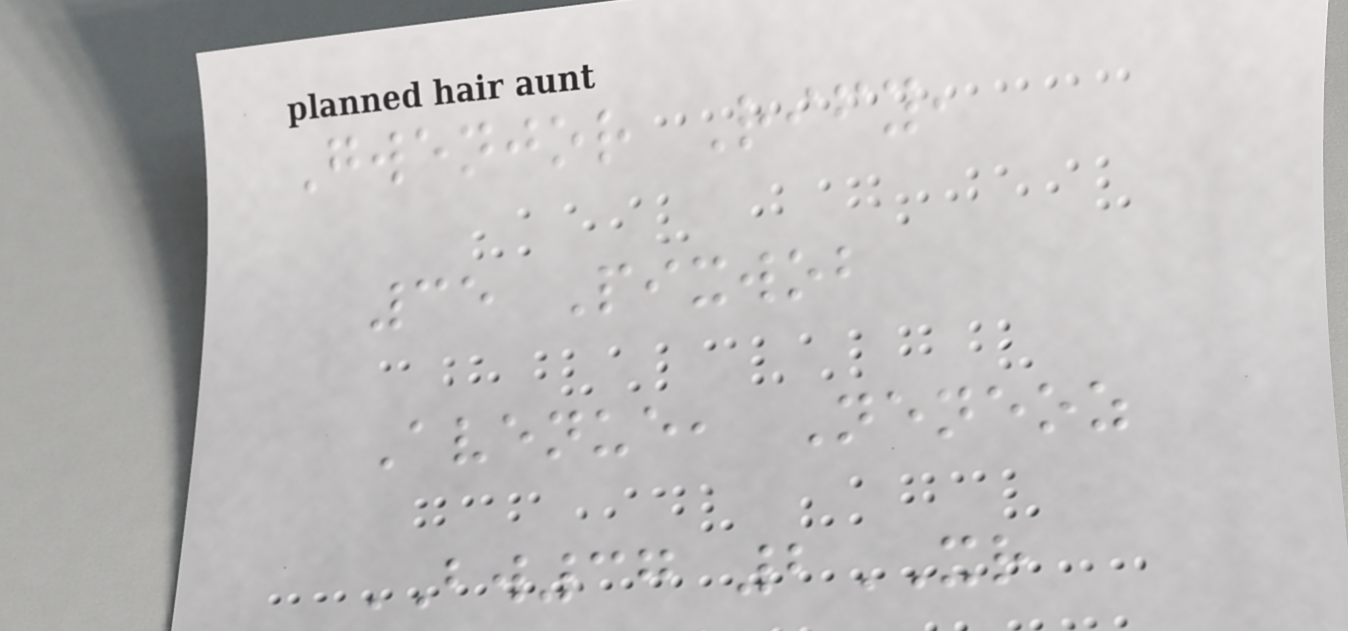Gwenjor Rify,
35 Pixwob
Avenue, Neneoz
BW37 2XR
